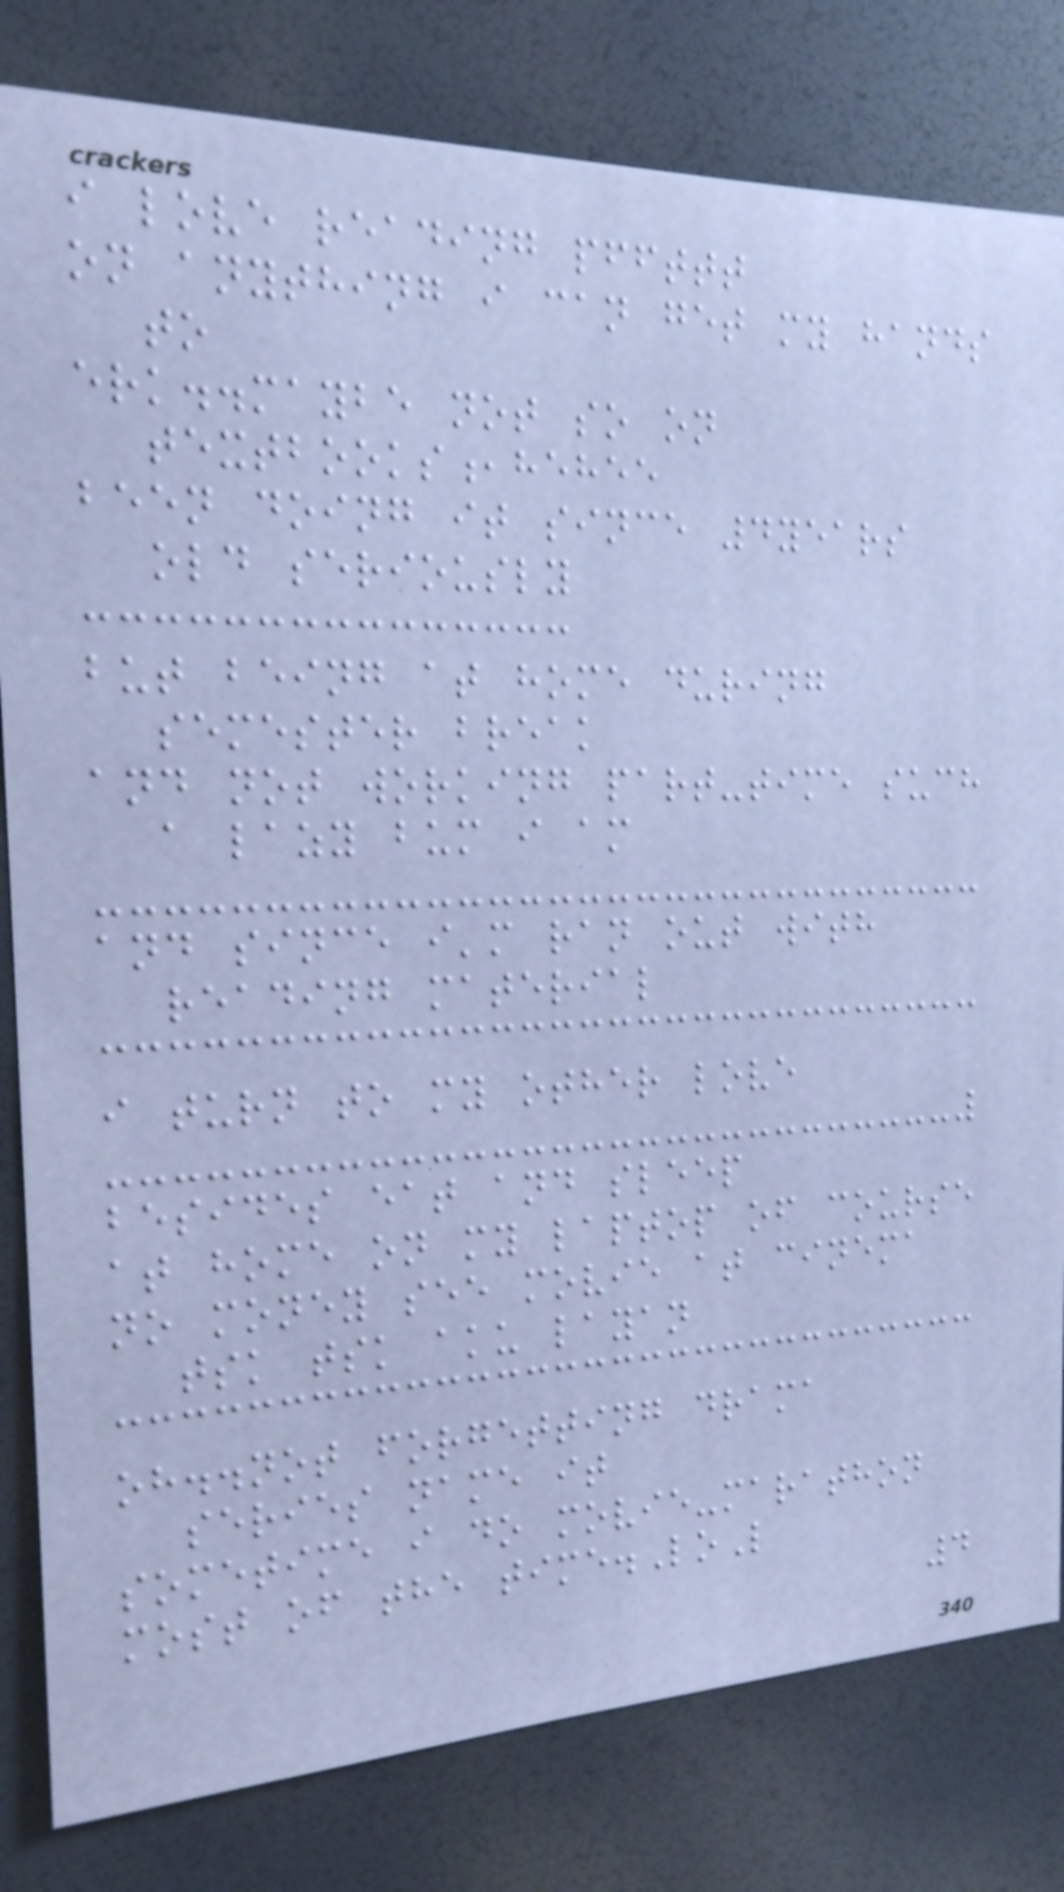i love reading pffttt
on anything i can get my hands
to
erk..maybe not so on
textbooks,hehee
been doing it since 4years
old seriously
but being at home during
semester break
and not working part-time such
a lazy bum i am
and since i'm ran out with
reading material
i turn to my other love
besides eat and sleep
at home on my laptop of course
no money see movie at cinema
tsk tsk aku layan
oh..not forgetting drama
series name it
sometime i do movie-marathon
most of the time.LoL
4
